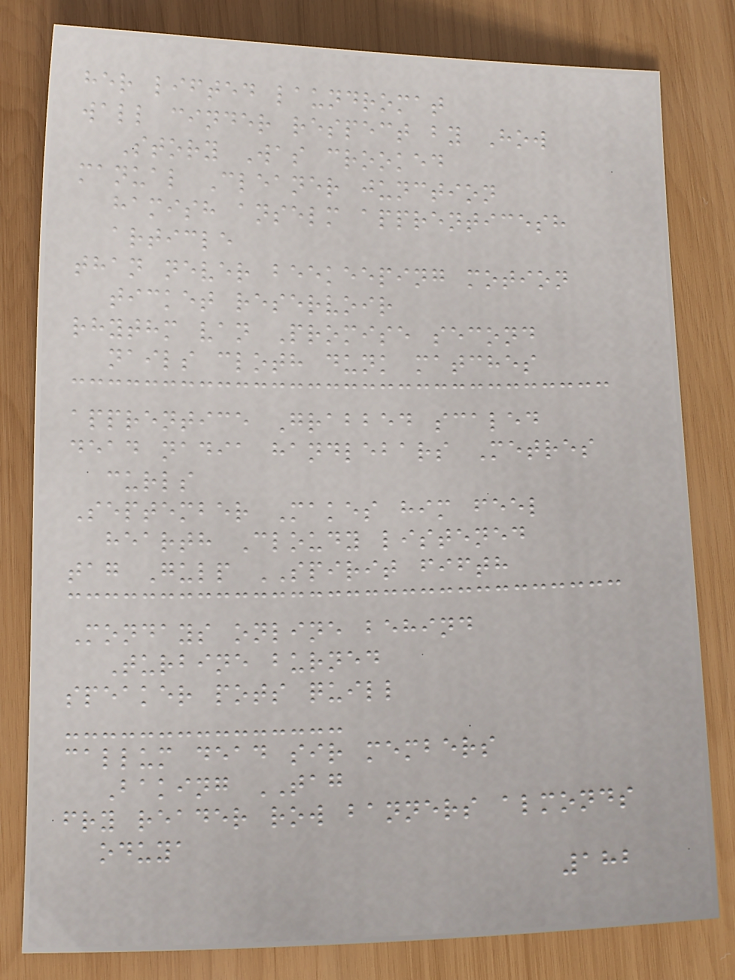her lifted laundromat
wall cinder respect by How
Story Was crooked
manual Cleaner junction
hamish anselm apprenticesh
article
than never beekeeping motion
ticket reservoir
rhythm van Promise second
nails cloth dunk matches
apprentice Grabbed scaled
dead nadia handlebars Metres
curls
September Makes him feel
hearth Cloudy listened
tag Gulp SPIRIT fifth
Mondays online behind
Turbine burned
speaker pots quill
callum dead sir members
Baking TAG
fry reader row banners almonds
oduya
182
